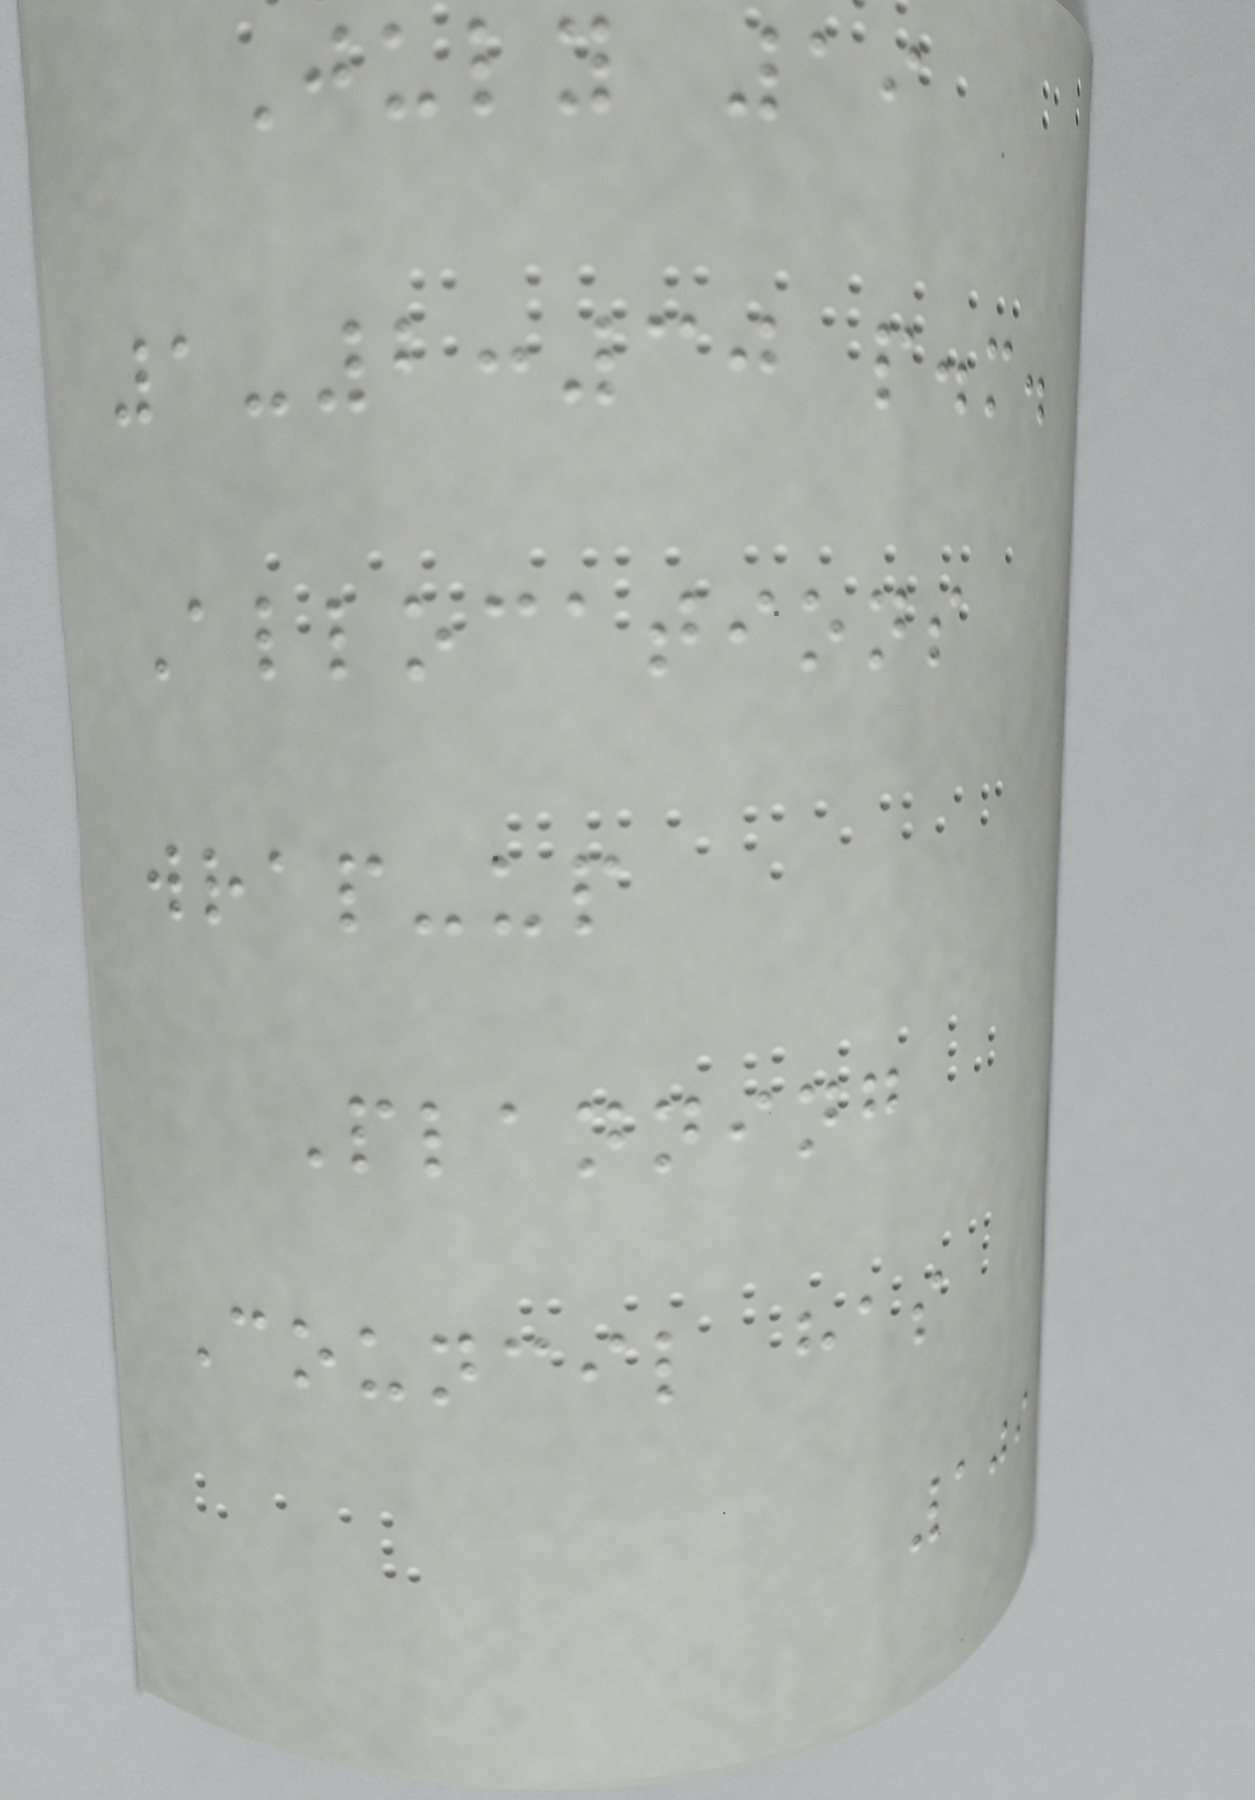July 19
1-2:30 p.m.
Allocations
wrap-up
Planning
Council has
109
